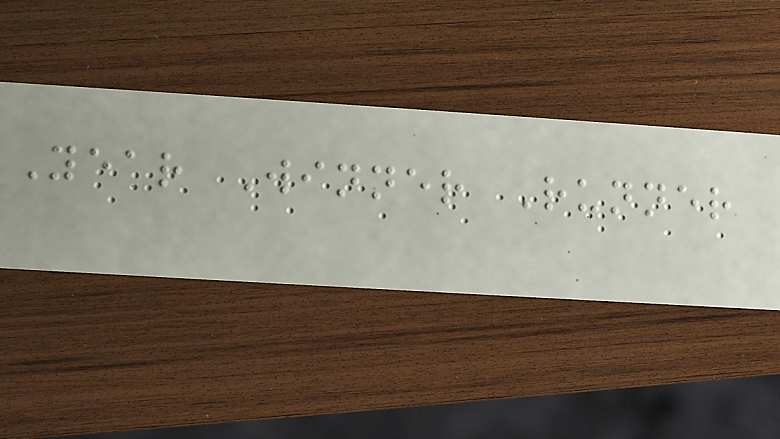Year Winner Runner
